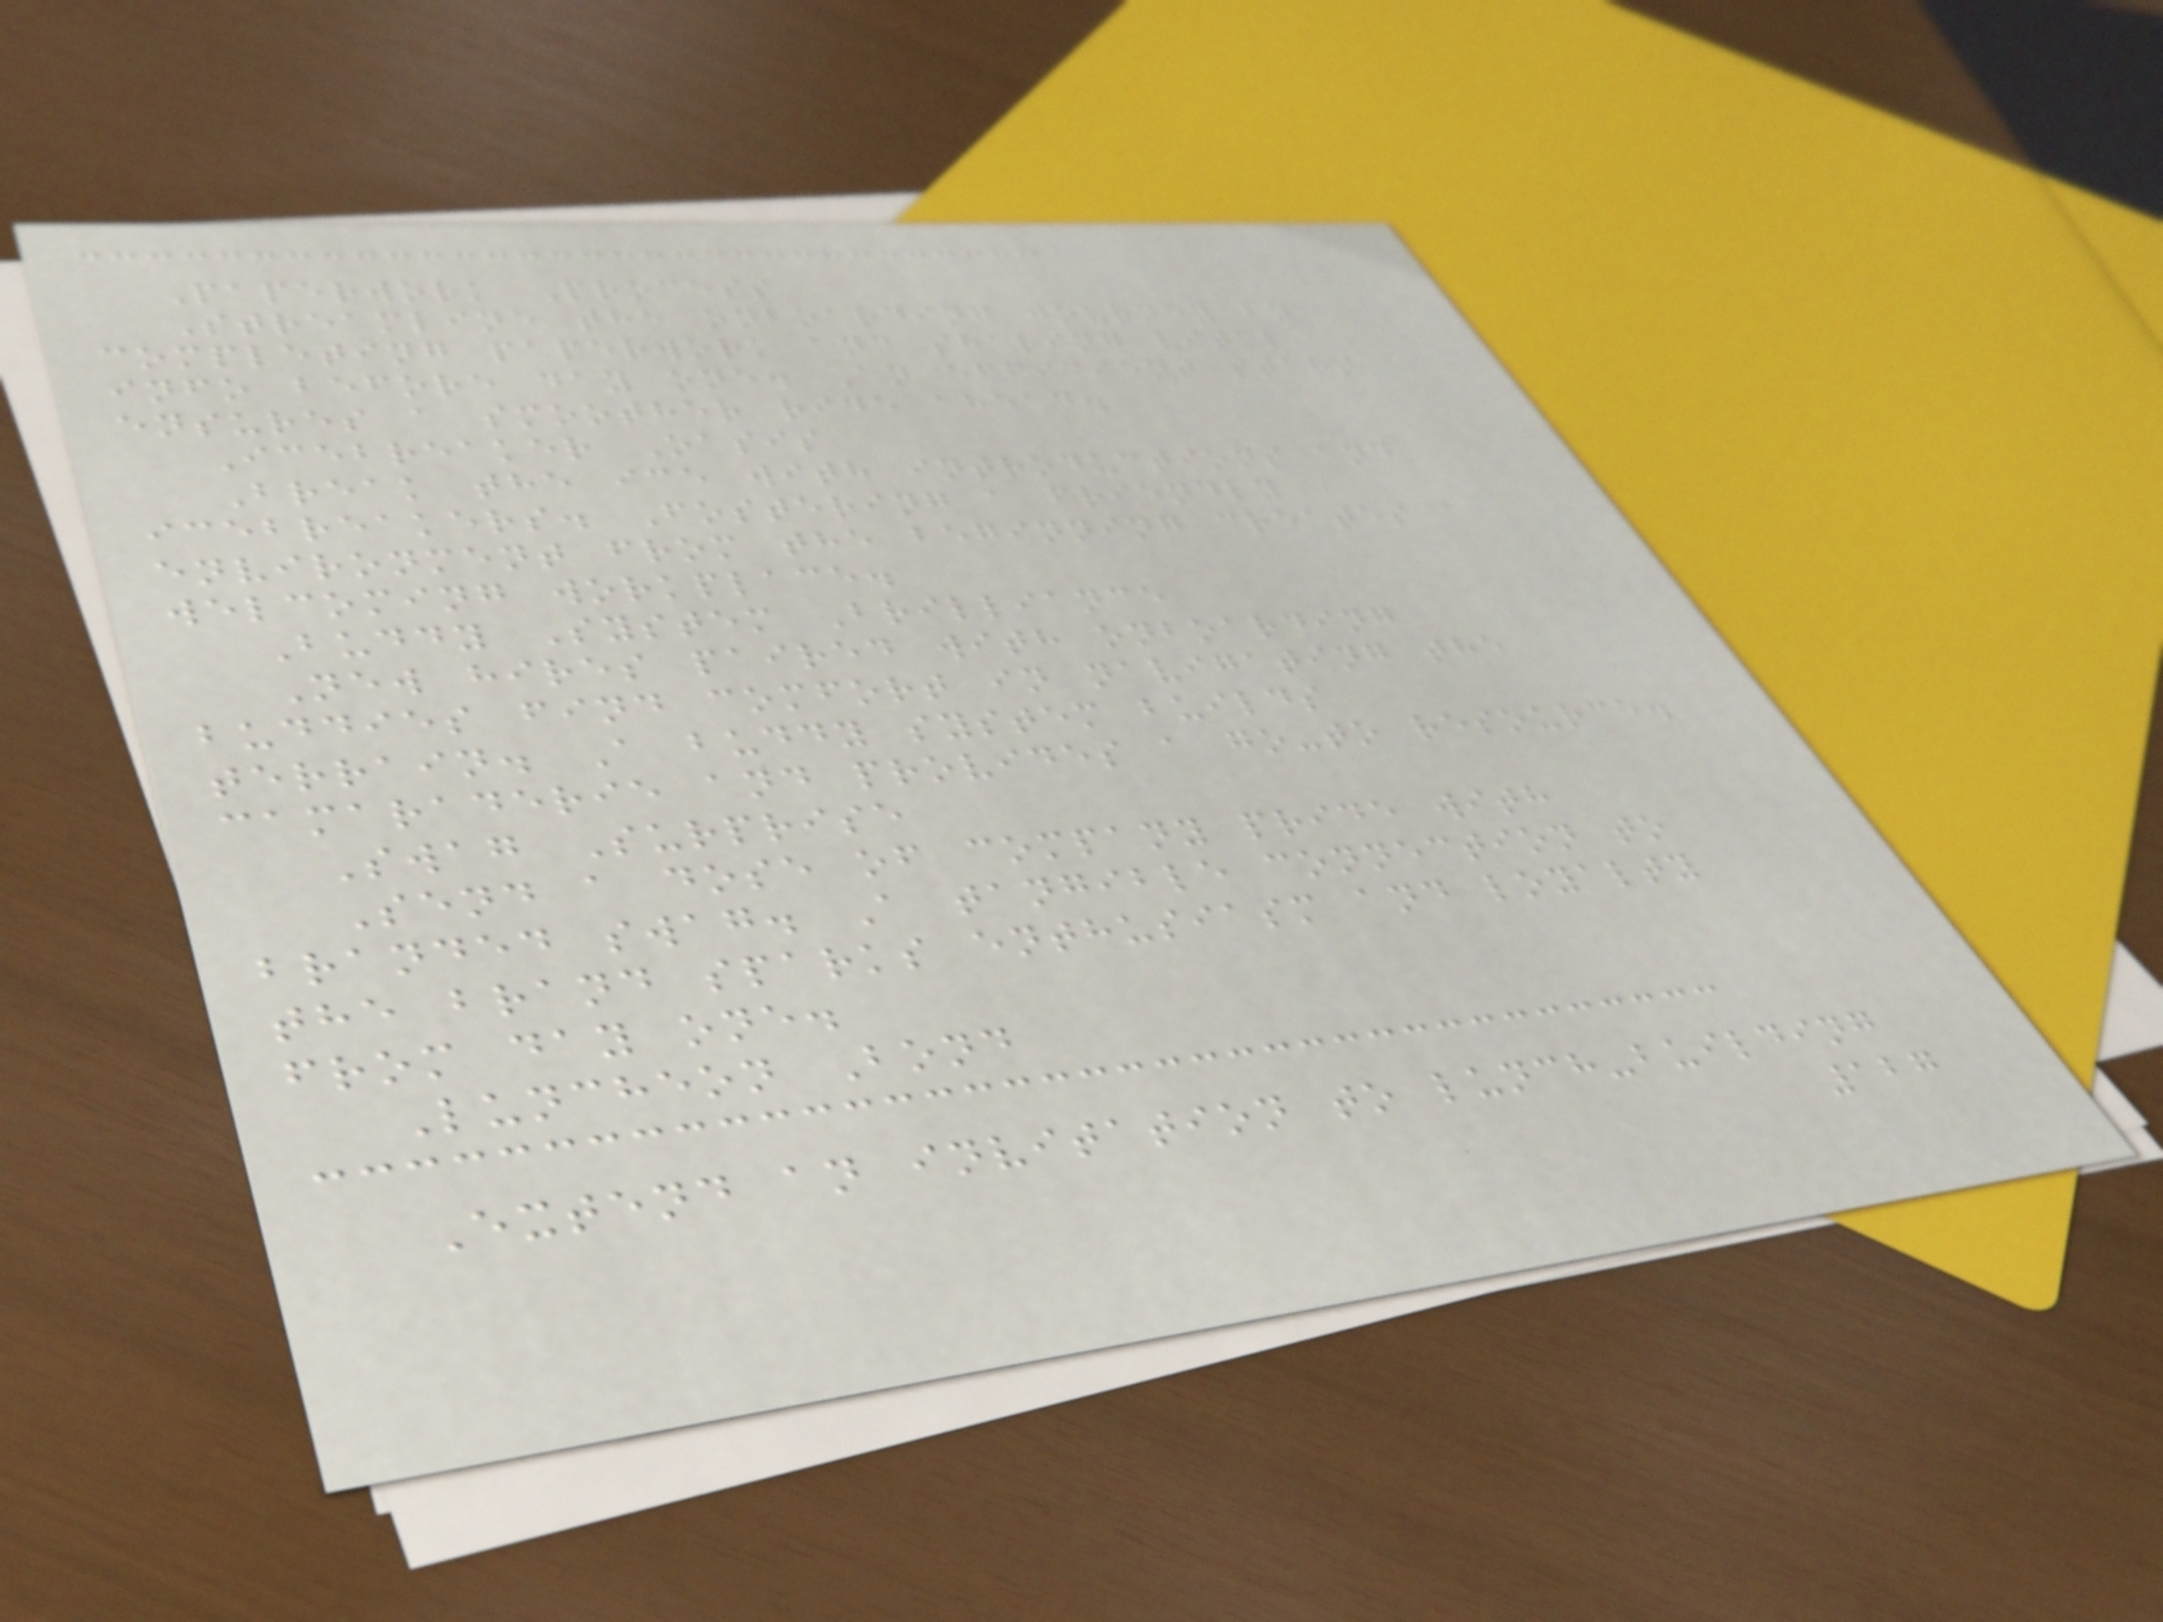Paperwork Process
Streamline the onboarding journey by
completing paperwork and sharing vital
info before day one. An efficient start
ensures a smoother ride ahead.
Icebreaker Oasis
Break the ice with introductions and
icebreakers. Fostering a friendly
environment from the beginning creates a
welcoming workplace.
Buddy System Brilliance
New hires paired with onboarding
buddies find comfort in navigating the
terrain. A buddy system builds
camaraderie and provides a go-to resource.
Swag Surprise
Send a dose of company pride with
branded swag. A tangible connection to
the brand sparks enthusiasm and loyalty
from day one.
Luncheon Bond
Extend an invitation to lunch-building
127
